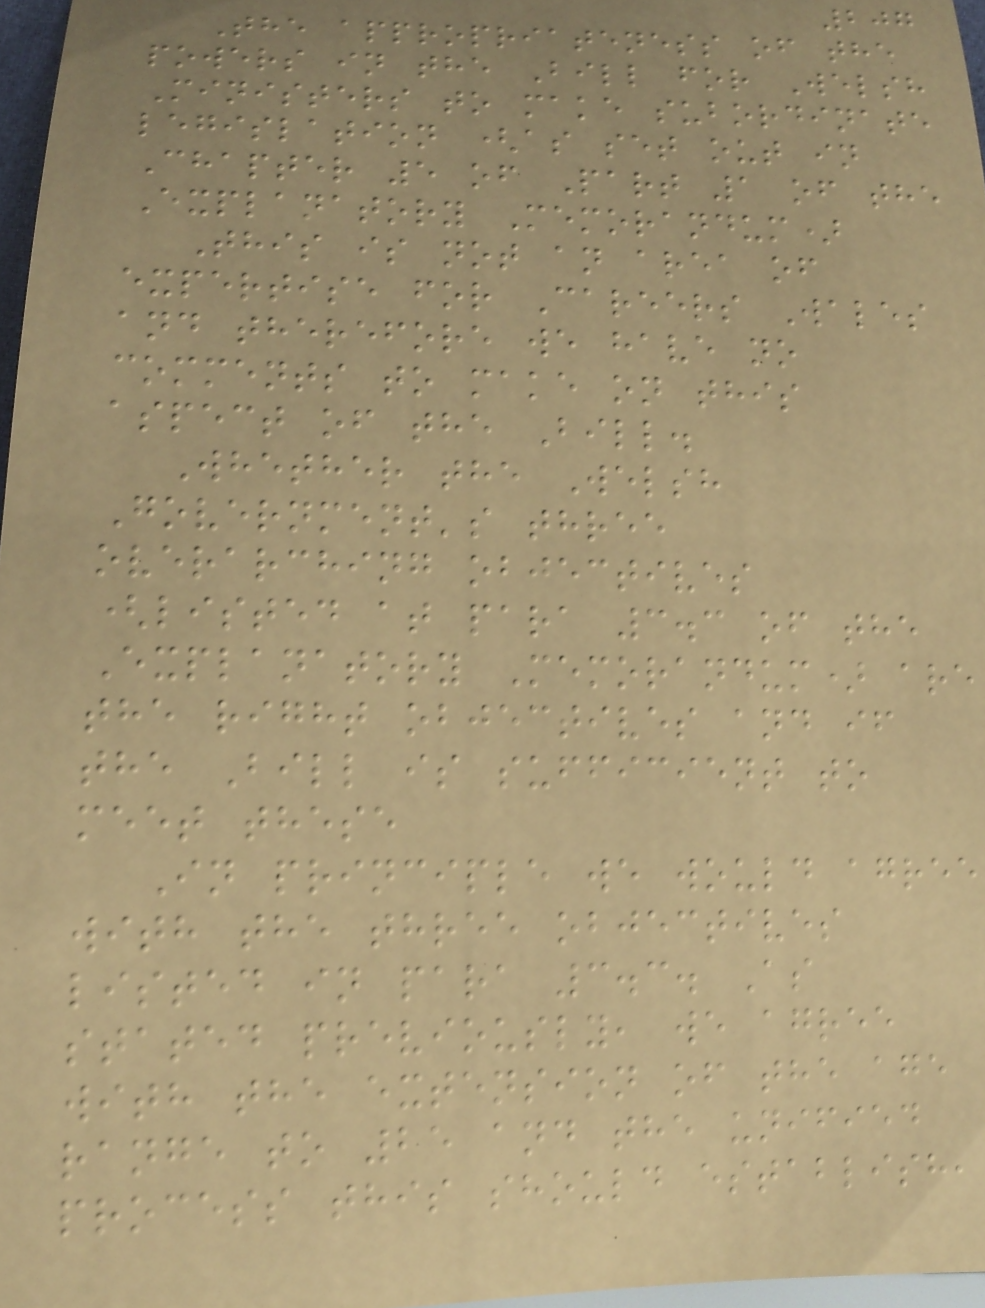207
The appropriateness of the
powers in the Bill for Welsh
Ministers to make subordinate
legislation (as set out in
Chapter 5 of Part 1 of the
Explanatory Memorandum)
This is not an area of
expertise for Careers Wales
and therefore we have no
comments to make on this
aspect of the Bill.
Whether the Welsh
Government's three
overarching objectives
(listed at para 3.3 of the
Explanatory Memorandum) are
the right objectives and if
the Bill is sufficient to
meet these
In principle we would agree
with the three objectives
listed in para 3.3. As
stated previously, we agree
with the extension of the age
range to 25 and the unified
process this should establish,
